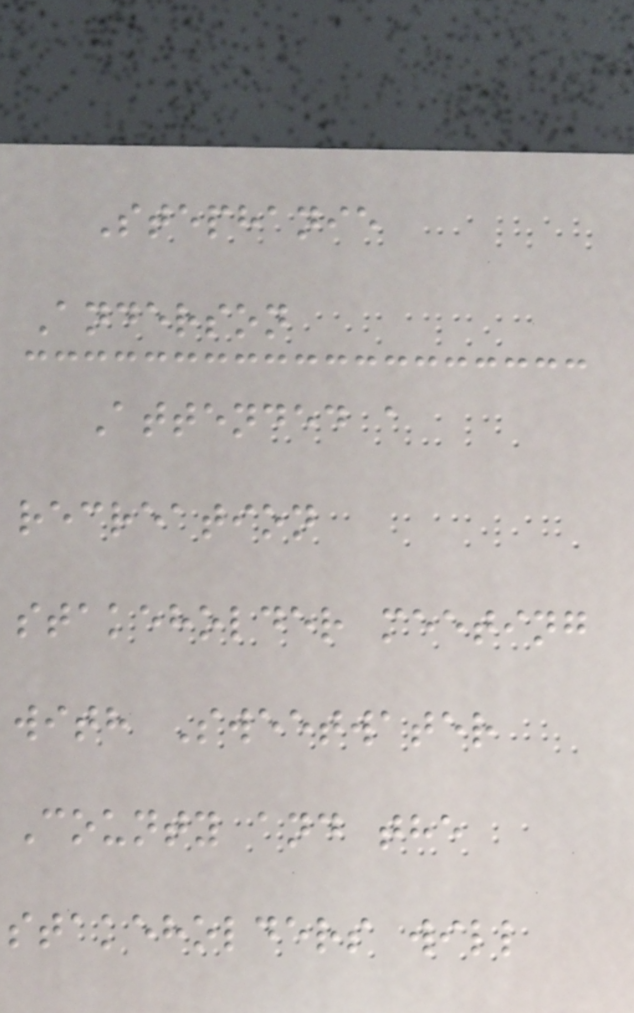Stephanie
Anderson
Attended a
recreation
stakeholder meeting
with Sweetwater
County and the
stakeholders will
